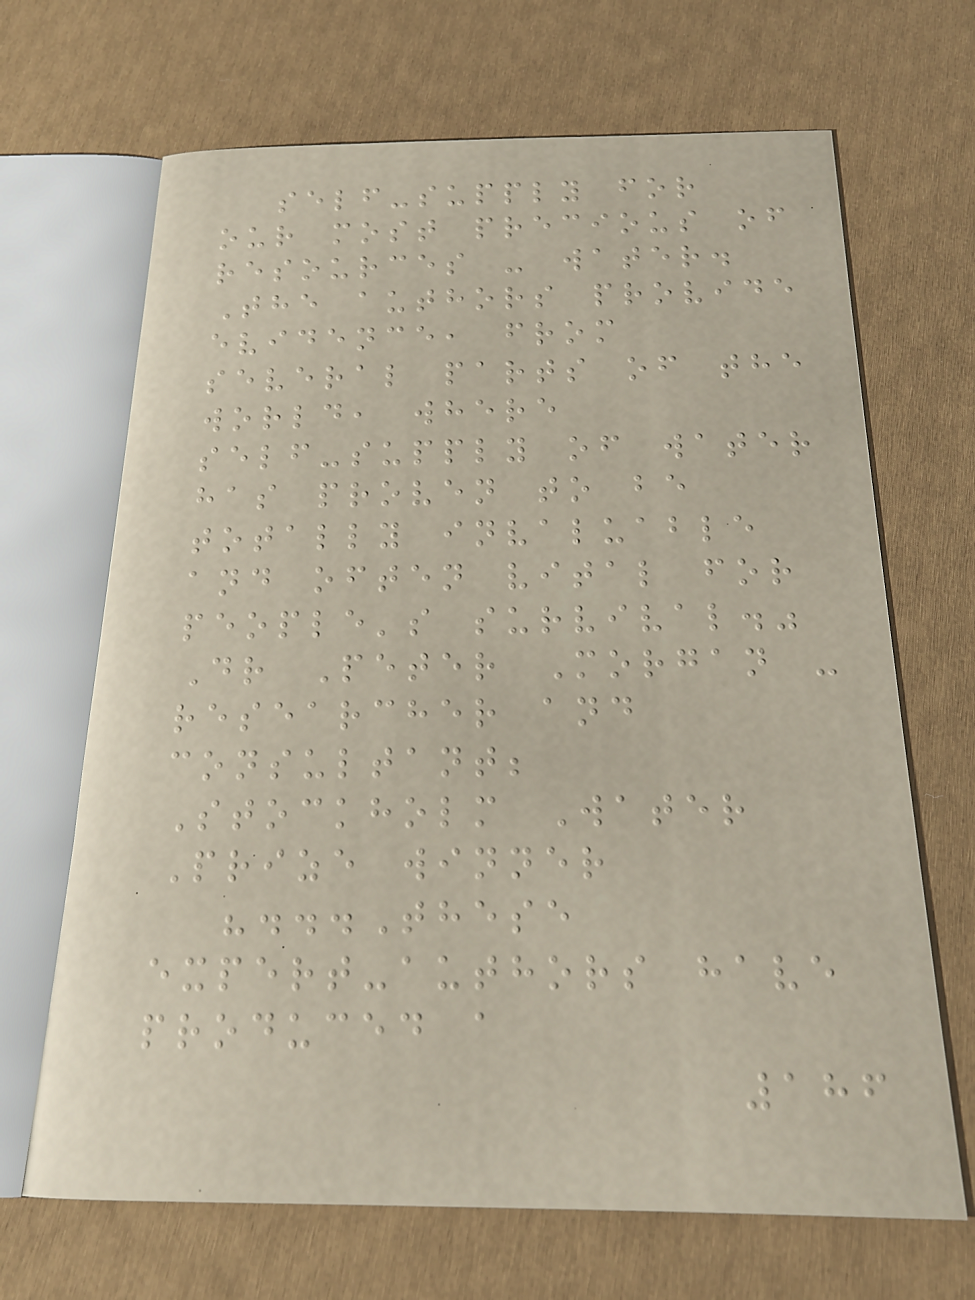self-supply for
our most precious of
resources - water.
The authors provide
evidence, from
several parts of the
world, where
self-supply of water
has proven to be
totally invaluable
and often vital for
people's survival."
Dr Peter Morgan -
researcher and
consultant;
Stockholm Water
Prize winner
"...These
expert-authors have
produced a
186
